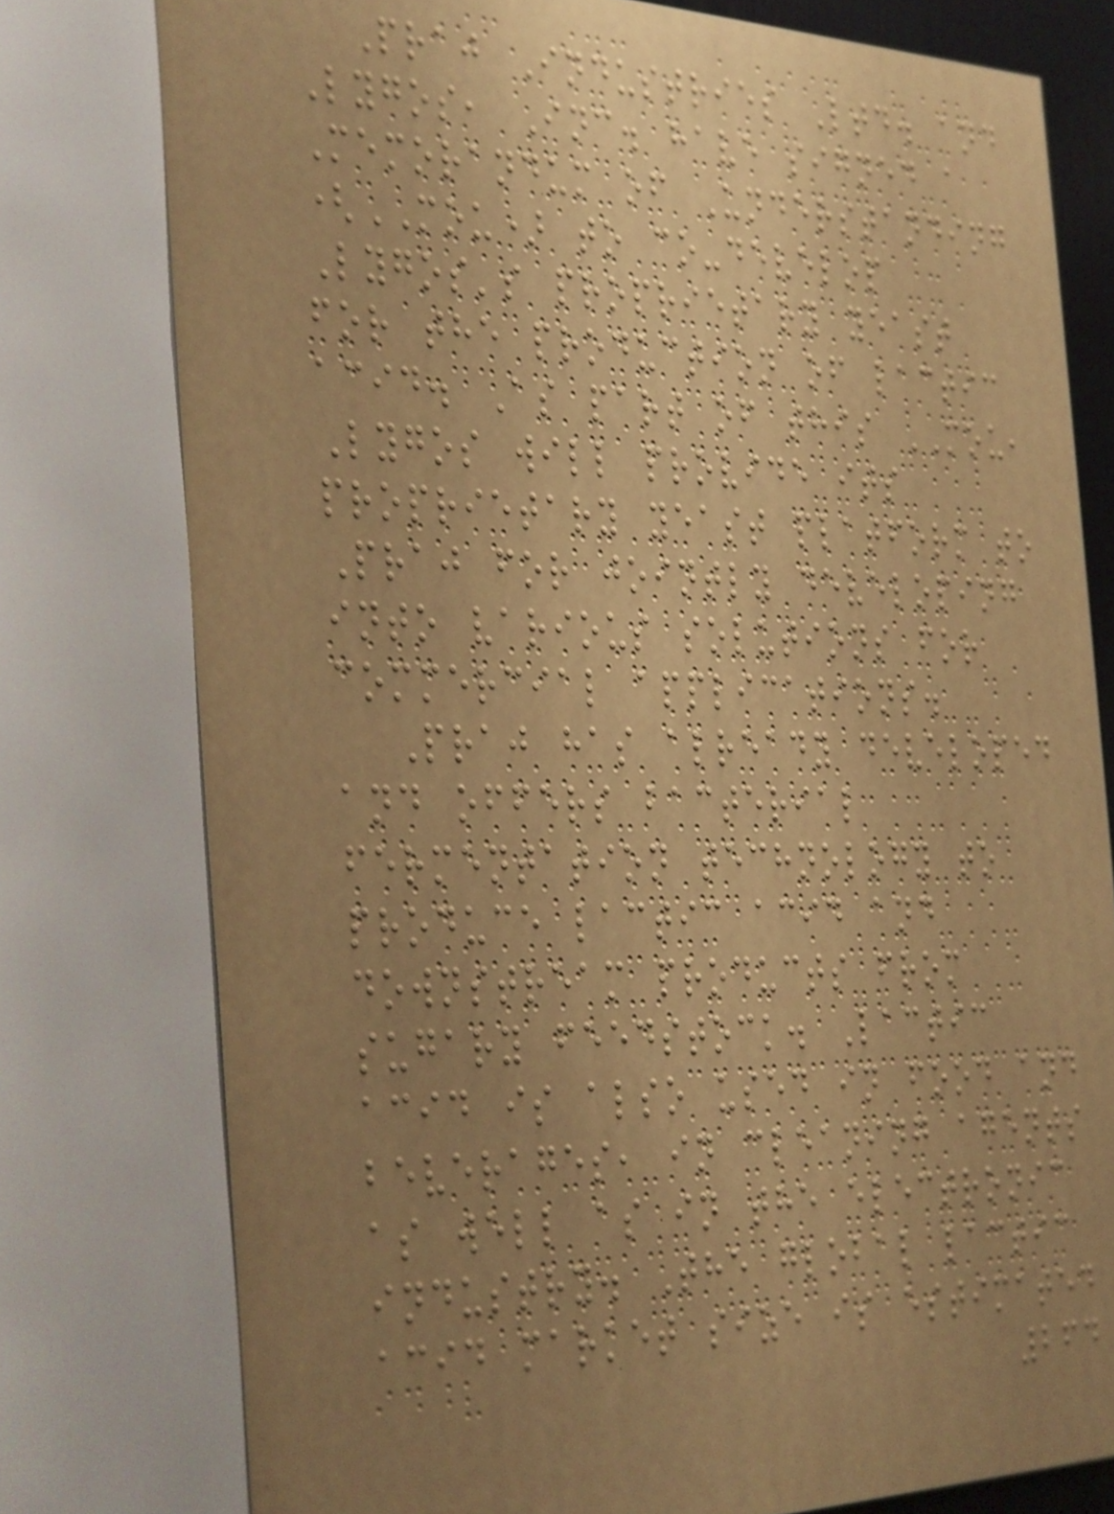Praj Industries Ltd. and
Lygos, Inc. have signed a
Memorandum of Understanding
(MOU) to co-develop
Lygos's proprietary yeast
for the production of lactic
acid. As part of this MOU,
Lygos will provide its
proprietary yeast platform to
Praj for jointly developing
into various solutions for
commercial applications.
Praj has already developed
and offers bacterial
fermentation technology to
produce lactic acid and
downstream products from
sugary feedstock. Lactic
acid is also used in food and
beverages, in cleaning agents
as well as in the electronic
industry. The global lactic
acid market size is estimated
264
